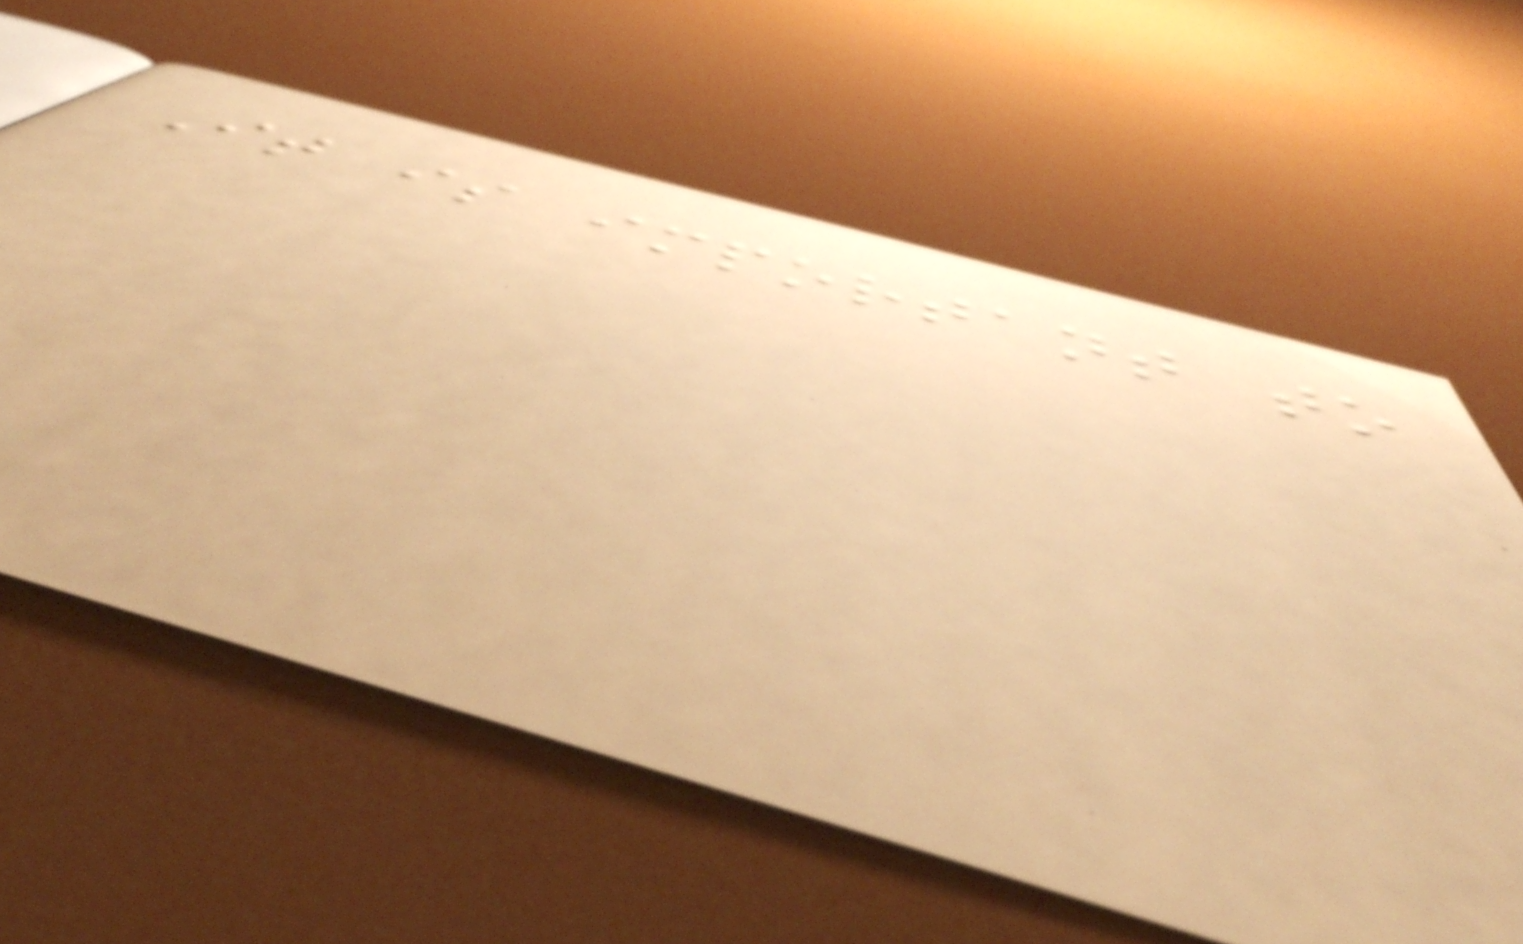It is important to
